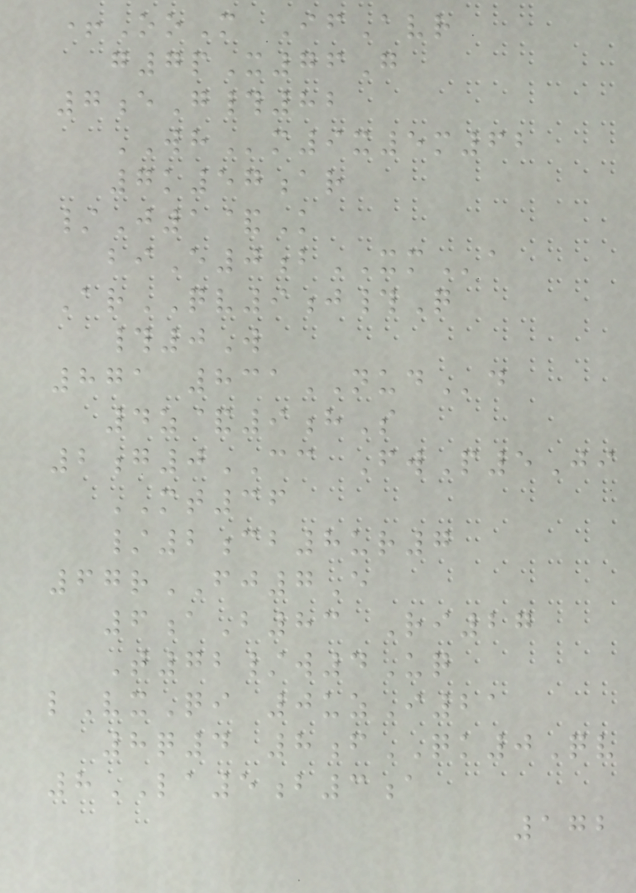+OoM IfAvr
g7pX76G
7eG#82
WHm9x5m62
7k57ar
/J1&K
biE0bXMa
ArQV9j#Q
#0W
871 831NUDd
4z&9hS
2g0CC FwP5Ji
MT36
/2cb8ur7
67rFJ7E
6aB83 Ri27
T72/w4Uq
lVxQi 0uzI21
8q4 8fQK0Qv
8LA5b3a
172
